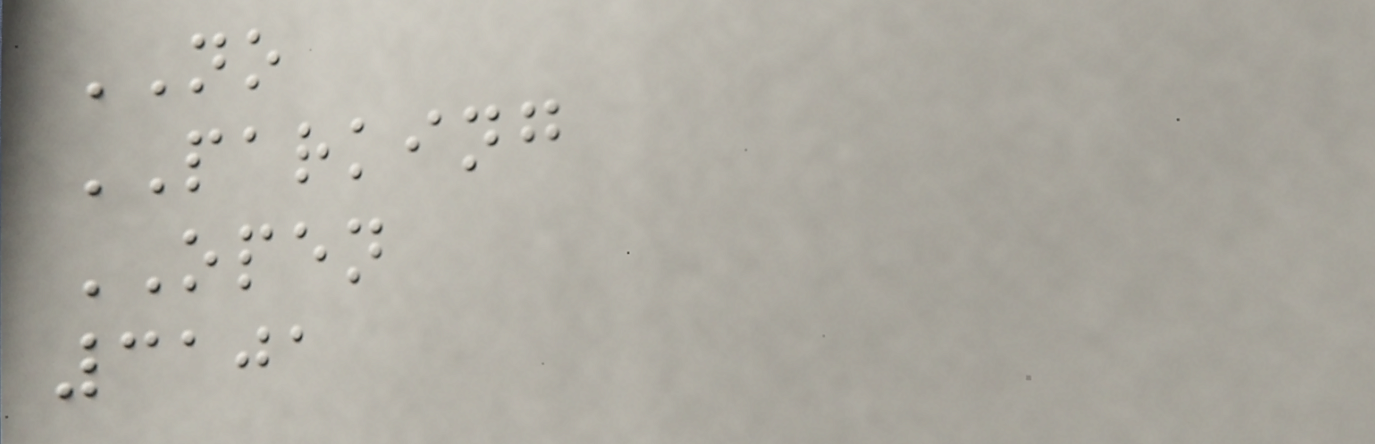NO
PARKING
OPEN
3101
